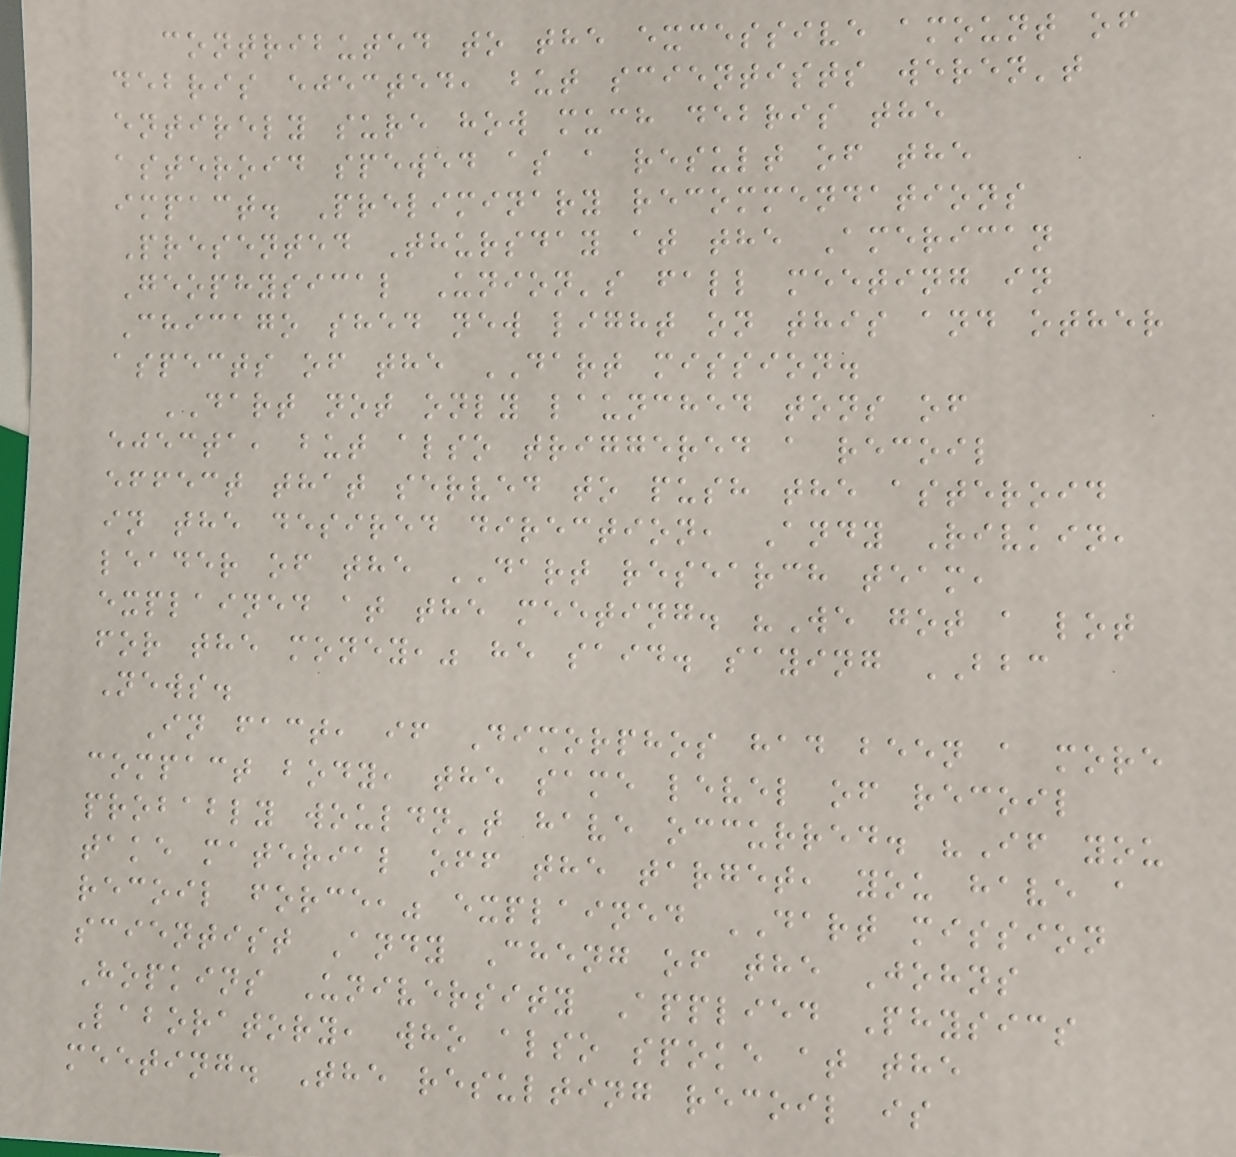contributed to the excessive amount of
debris ejected, but scientists weren't
entirely sure how much debris the
asteroid spewed as a result of the
impact. Preliminary recommendations
Presented Thursday at the American
Geophysical Union's fall meeting in
Chicago shed new light on this and other
aspects of the DART mission.
DART not only launched tons of
ejecta, but also triggered a recoil
effect that served to push the asteroid
in the desired direction, Andy Rivkin,
leader of the DART research team,
explained at the meeting. "We got a lot
for the money," he said. saying BBC
News.
In fact, if Dimorphos had been a more
compact body, the same level of recoil
probably wouldn't have occurred. "If you
take material off the target, you have a
recoil force," explained DART mission
scientist Andy Cheng of the Johns
Hopkins University Applied Physics
Laboratory, who also spoke at the
meeting. The resulting recoil is
